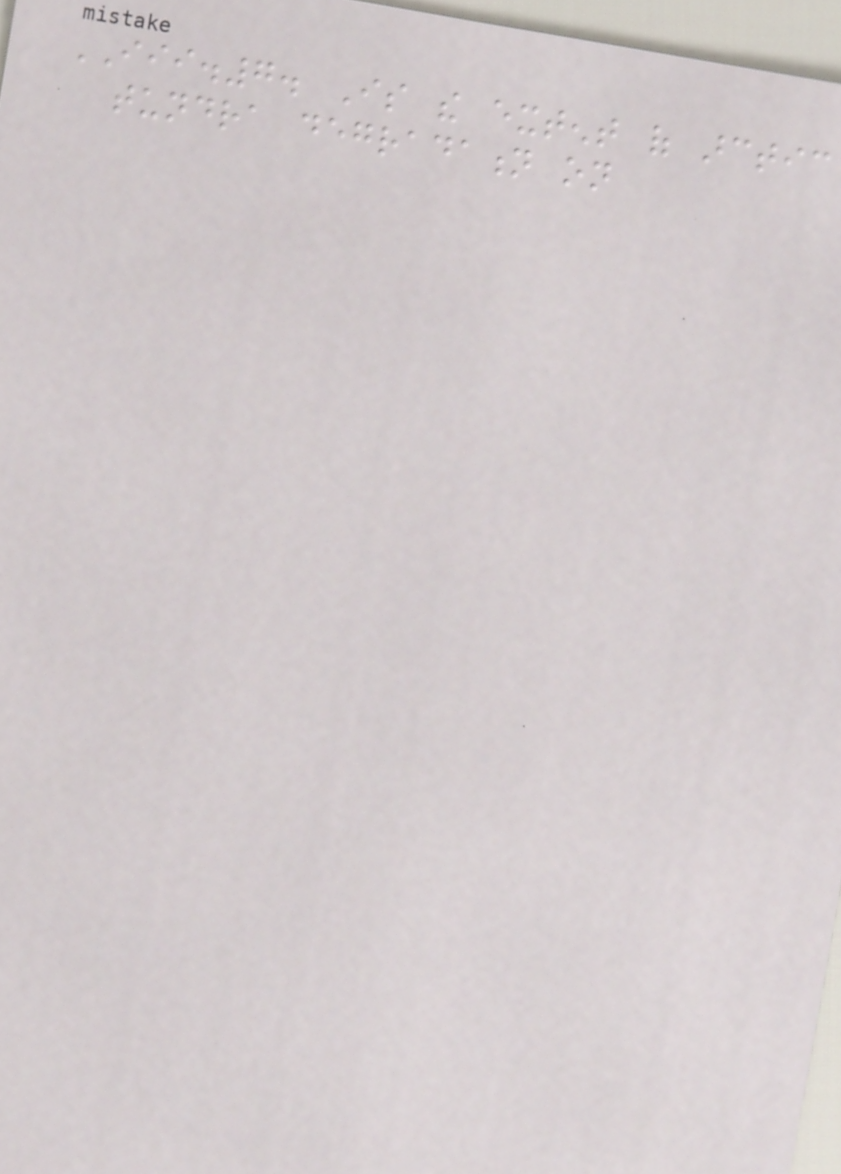III.7. Is the extent of arctic
tundra degradation on
